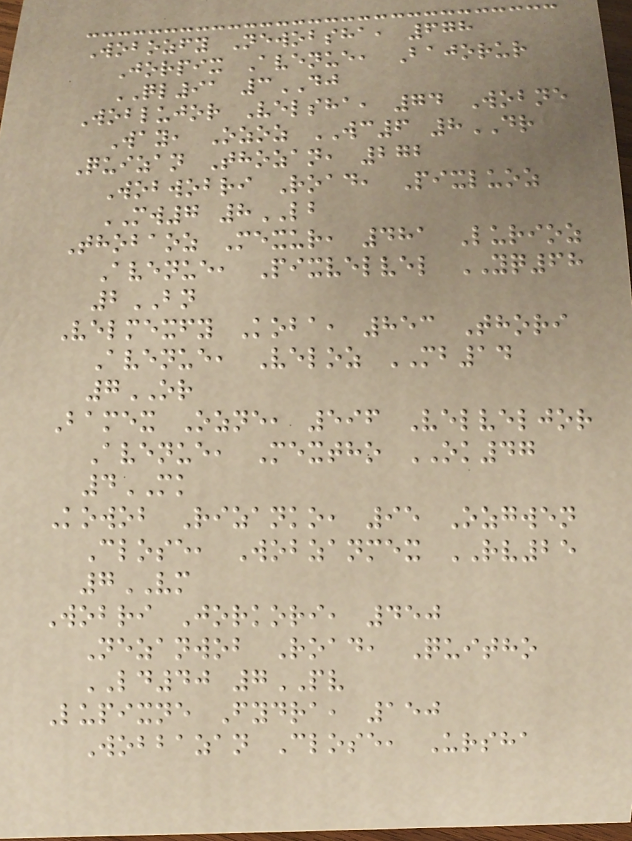Wobozfy Newobsha, 678
Jorpix Avenue, Bajorur
QL91 3DJ
Woblujor Velsha, 74 Wobne
Way, Ozoz WC6 8DR
Quizan Thozan, 272
Wobwobri Road, Pixluoz
MW7 8LB
Thobaoz Mexur, 481 Lurioz
Avenue, Pixvelvel YQ68
2BN
Velmexfy Koba, 853 Thori
Avenue, Veloz MB14
7OR
Bamex Ozne, 596 Velveljor
Avenue, Mextho OK47
4MK
Kowob Rizanko, 95 Ozgwen
Close, Wobzanmex RV25
7VM
Wobri Jorkori, 450
Nezanwob Road, Quitho
LD40 7PV
Lupixne Fydra, 150
Wobbazan Close, Ursha
